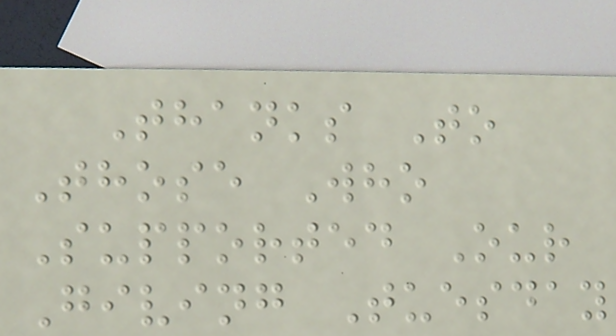Thanks To
Those Who
Supported Our
Giving Tuesday
